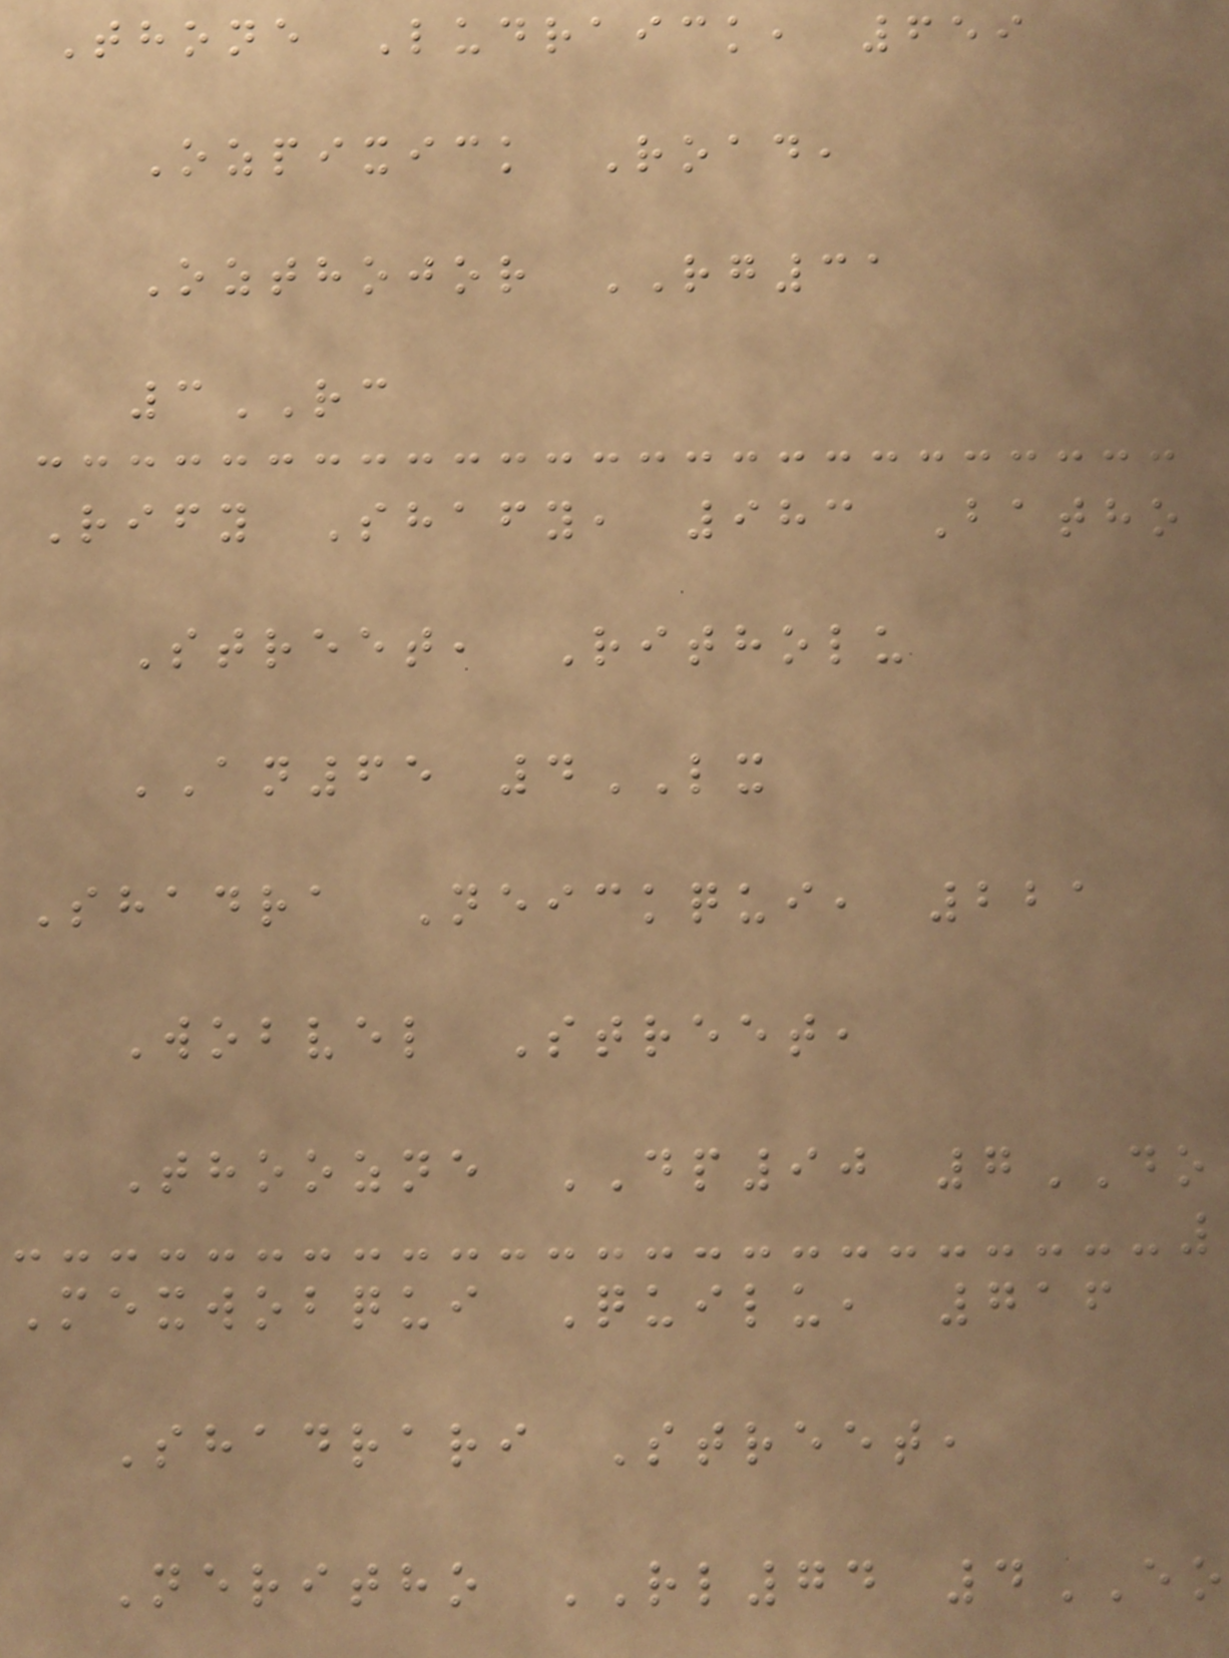Thone Ludraick, 659
Ozpixick Road,
Ozthojor RG31
3RC
Rify Shafy, 983 Batho
Street, Ritholu
AN65 4LX
Shadra Neickqui, 221
Wobvel Street,
Thoozne DP90 7DO
Mexwobqui Quilu, 716
Shadrari Street,
Neritho RL74 4EO
